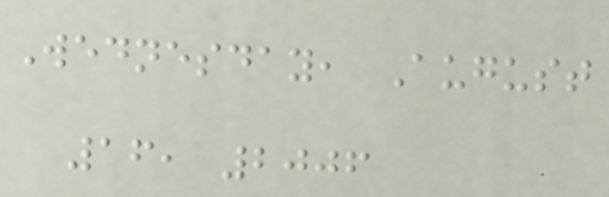Wednesday, August
16, 2006
